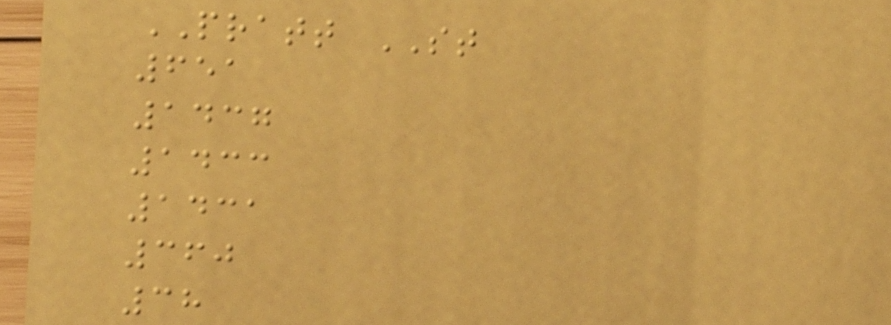PRATT ST
651
1437
1433
1431
360
38
